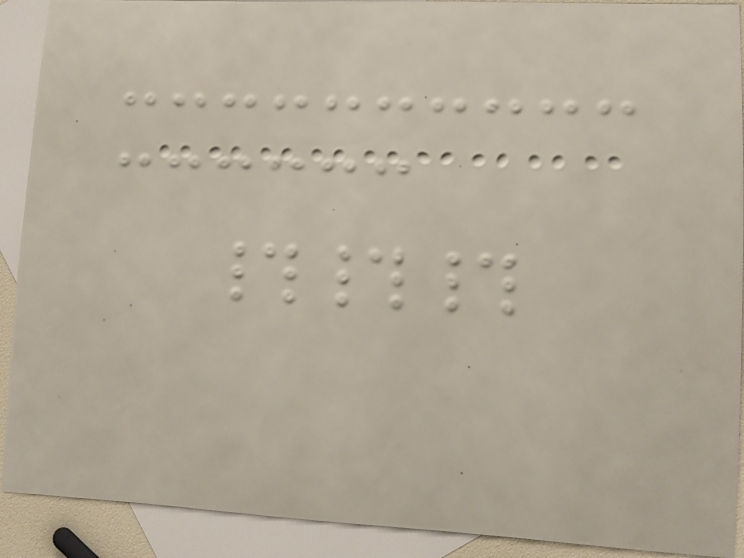###
